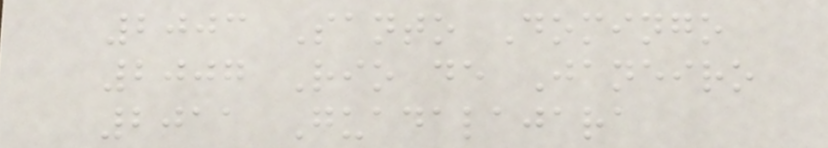2003 Santo Domingo
2007 Rio de Janeiro
2011 Guadalajara
